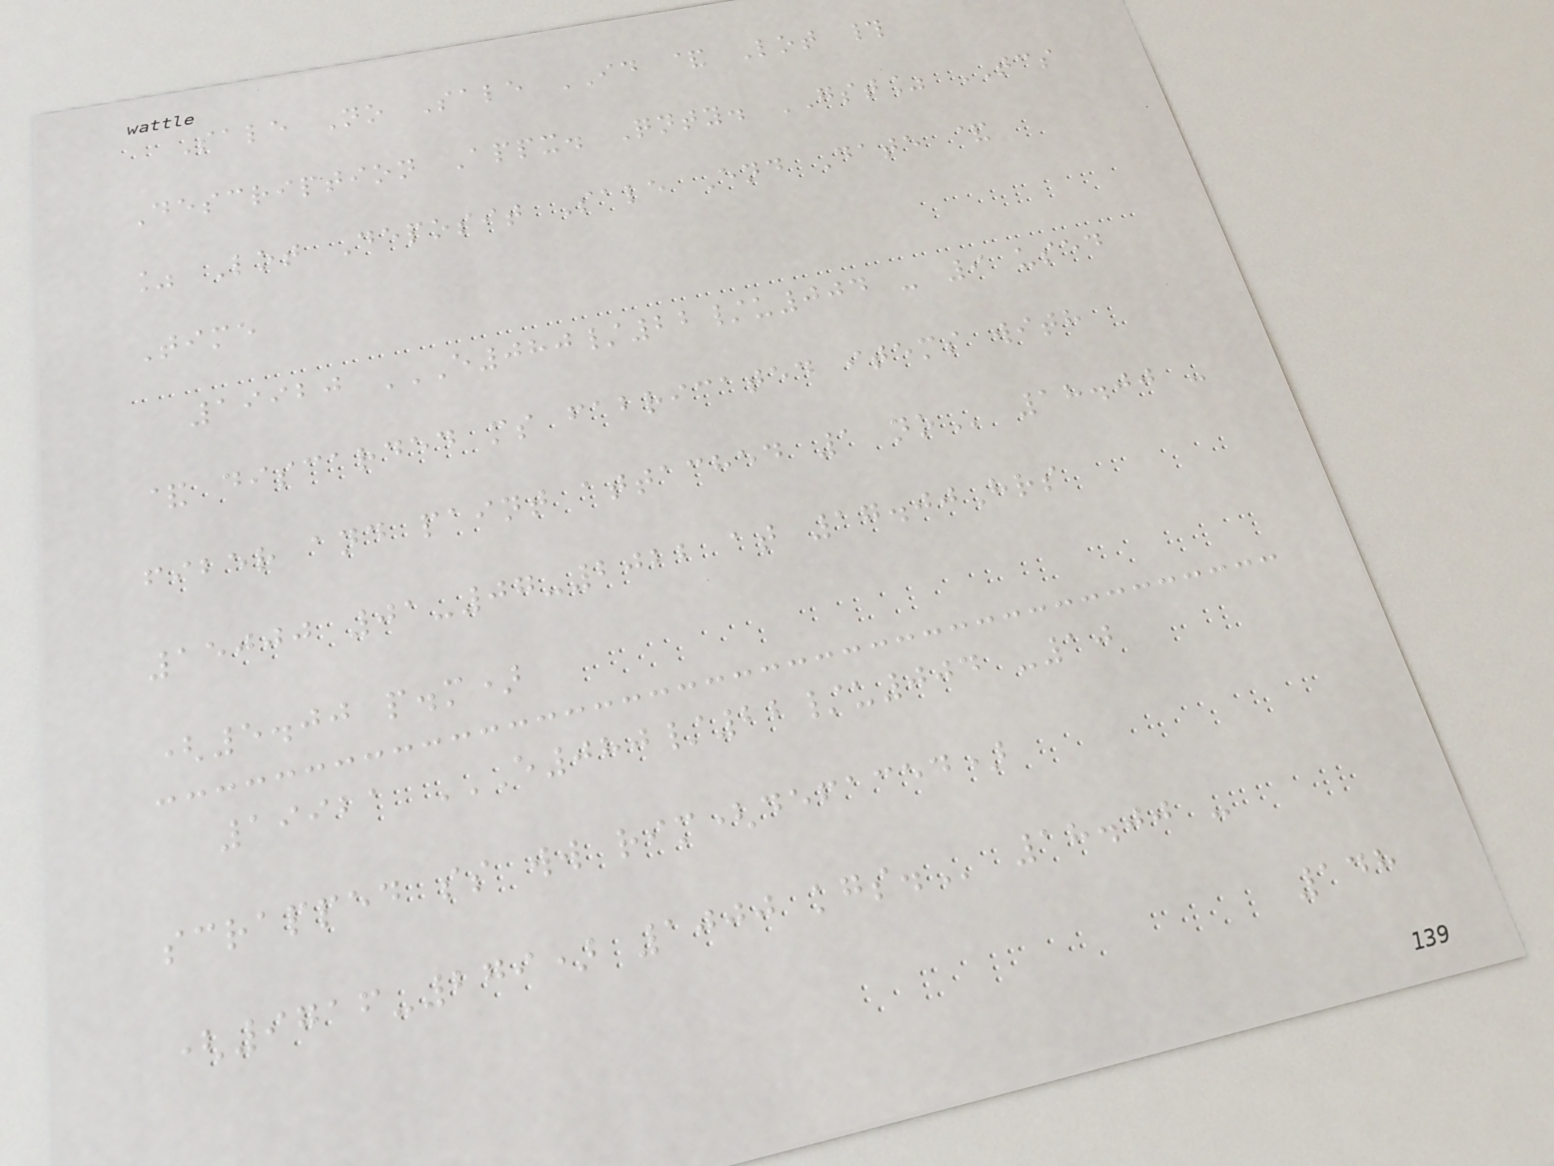Sale No Sale ID & Lot #
Description Appx. Qnty. GST% TCS
% Lot Deposit Sale End Date &
Time
19920 E080/22/U004 - 9 USED
& DISCARDED MS FABRICATED ITEMS WITH
FIBER AND PAINT ATTACHED 1 NO 18.00 -
15000 01-07-2022 at 17.00Hrs
(5.00 p.m)
19921 E080/22/U004 -10
SCRAPPED SS WW RIM(DEFACED)
(9716-279) 1000 KGS. 18.00 -
148
